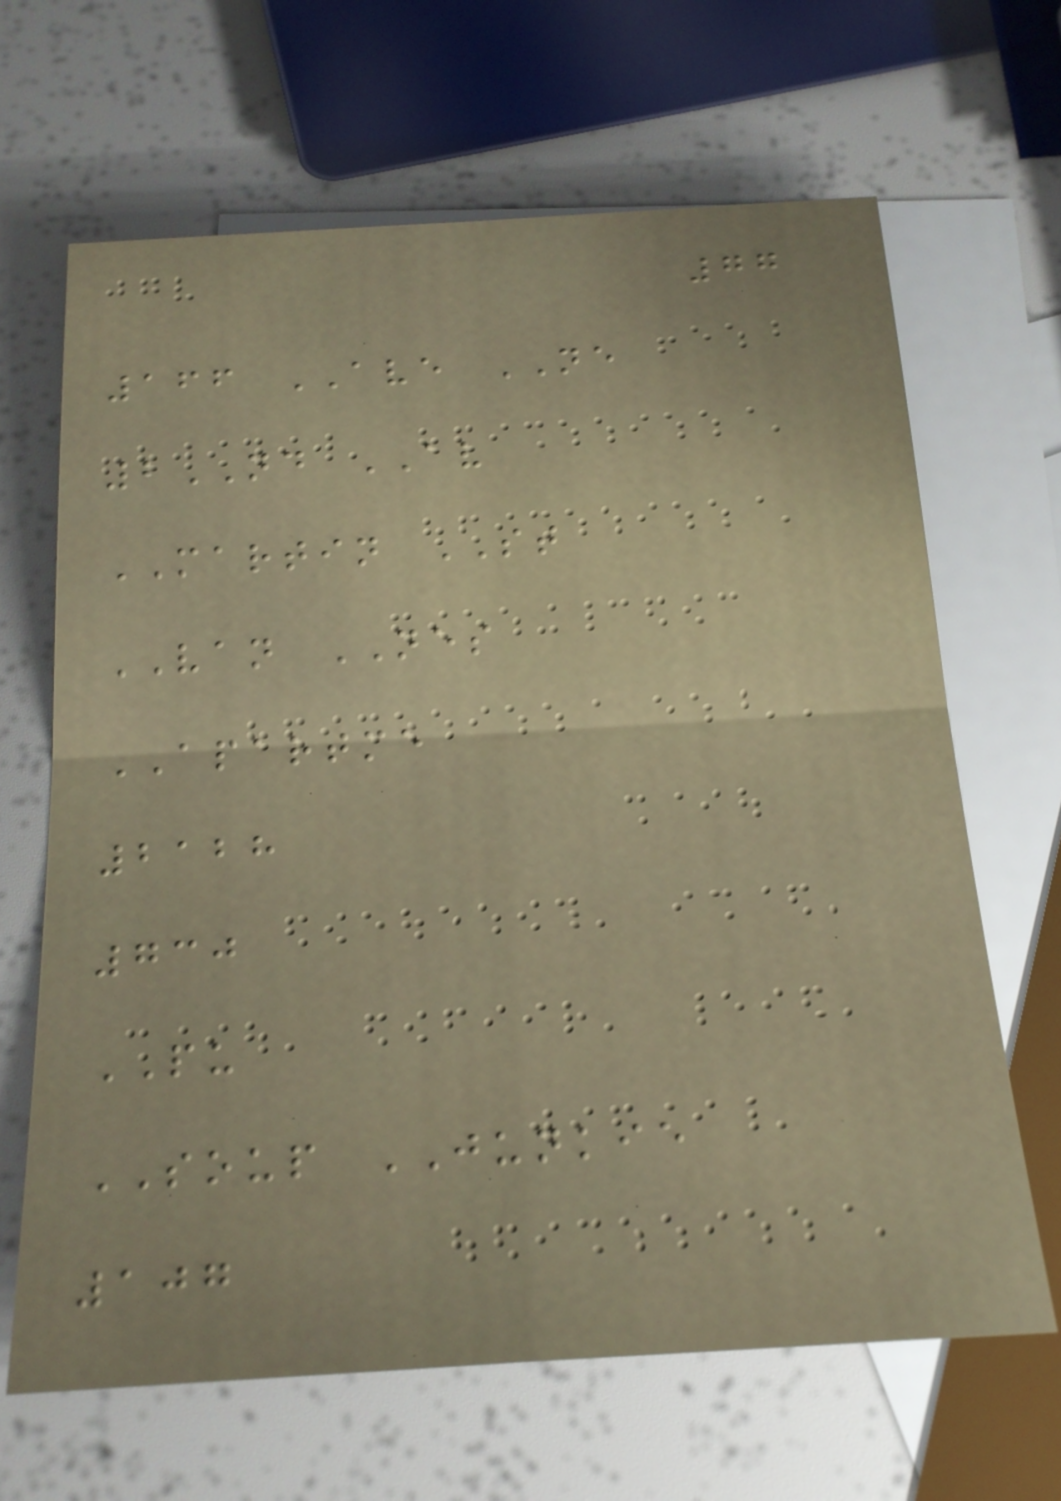77
166 AVE NE
2ND AV
MARTIN ST
VAN NES
APARTME
2128
730
PU
SOUP JUNKIE
107
